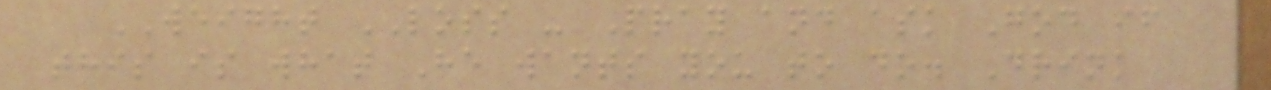WEIGHT LOSS - Pray and ask God if
this is what He wants you to do. Drink
